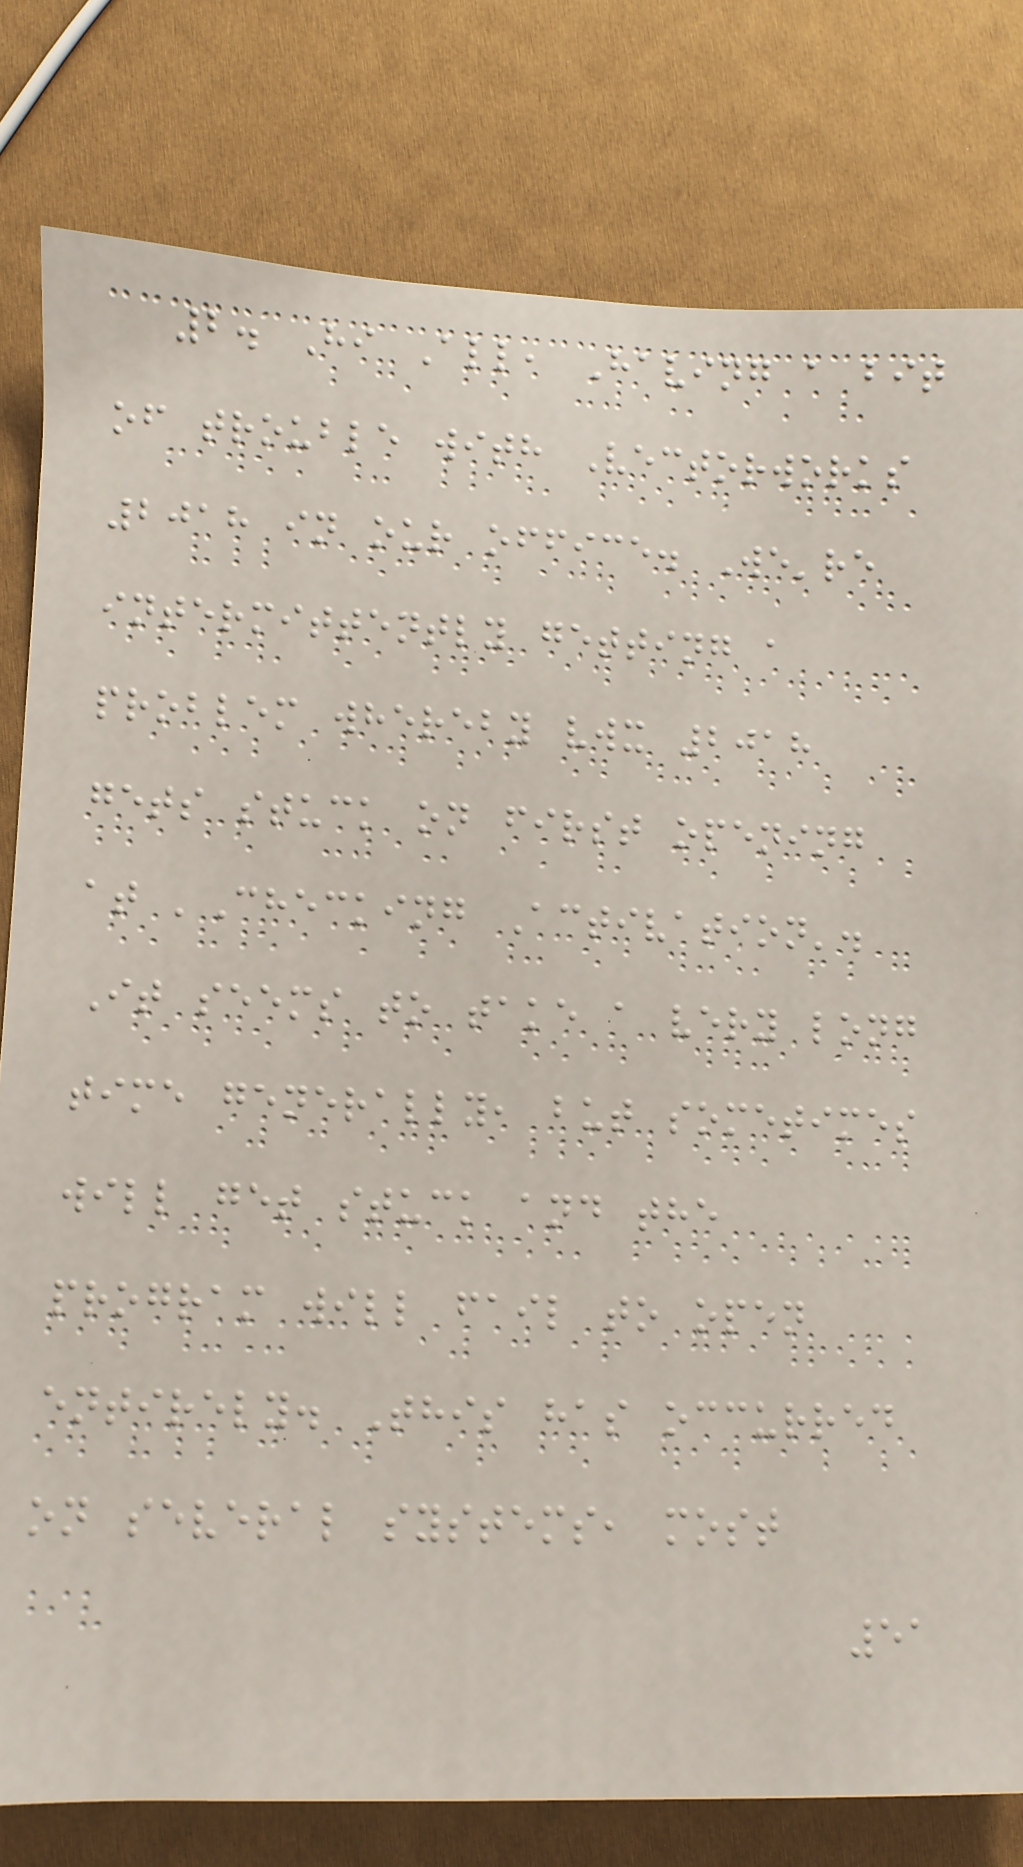2. Hi All, Having a bit
of trouble with Vectorworks
2018 in our office. We're
intermittently getting a
problem whereby vwx 2018
gets stuck on first opening
at 'Checking Activation'.
It seems to take a very long
time generally, but sometimes
will get stuck and the
program will fail to open
entirely. This has occurred
on several systems, most
51
